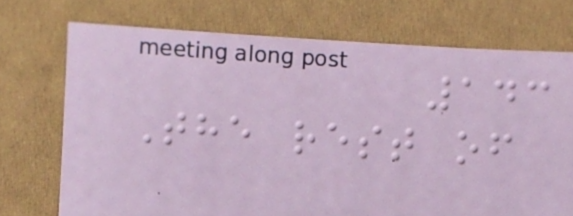143
The rest of
